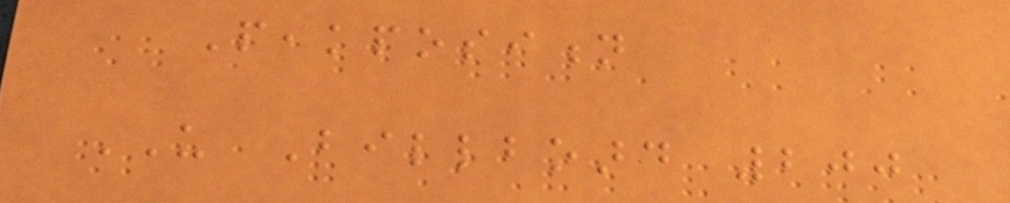Peakposition
US Billboard 200
